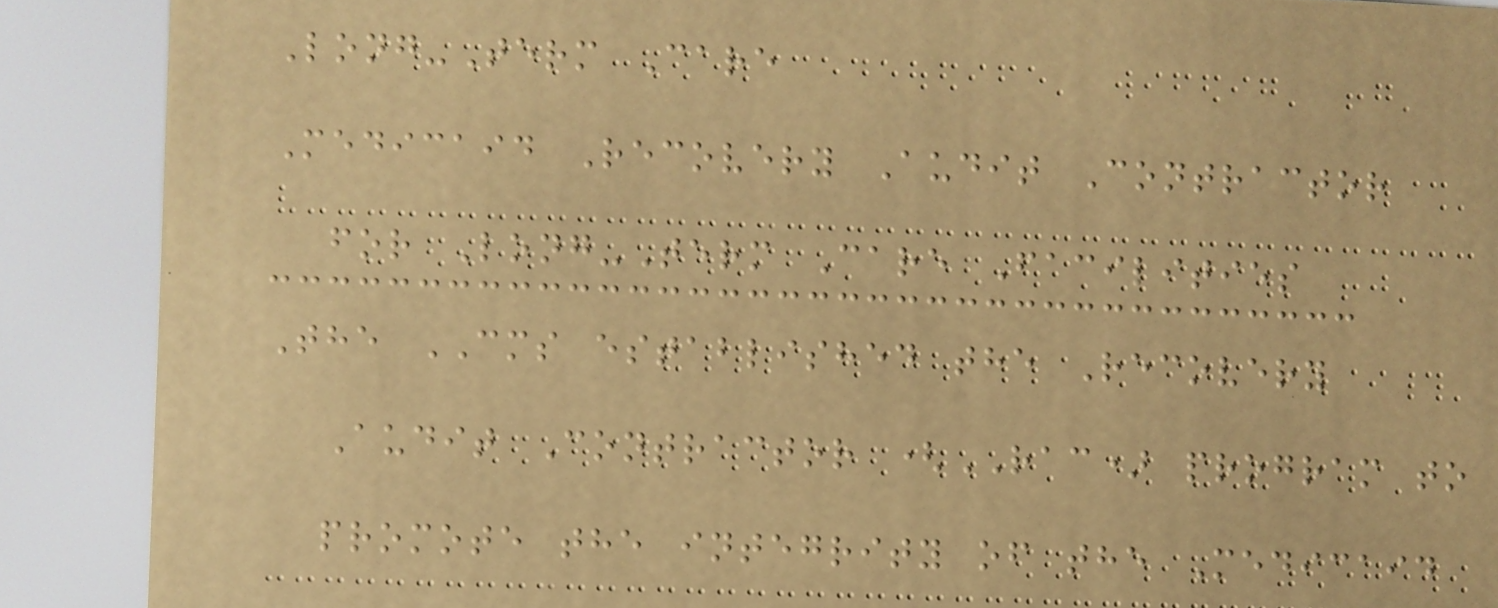Long-Term Care
Medicaid Recovery Audit Contractor
for Long-Term Care Facilities
The CMS established the Recovery
Audit Contractor (RAC) program to
promote the integrity of the Medicaid
